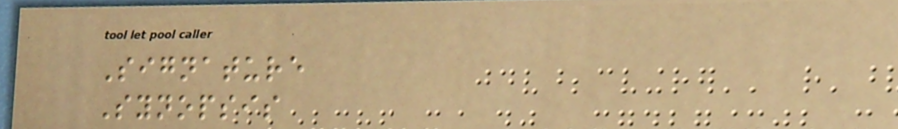Signature
Synopsis
